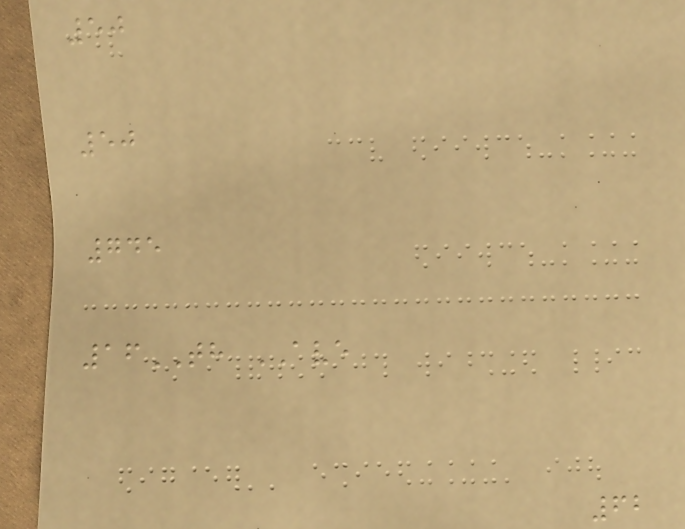50
50
745
16TH AVE
62
